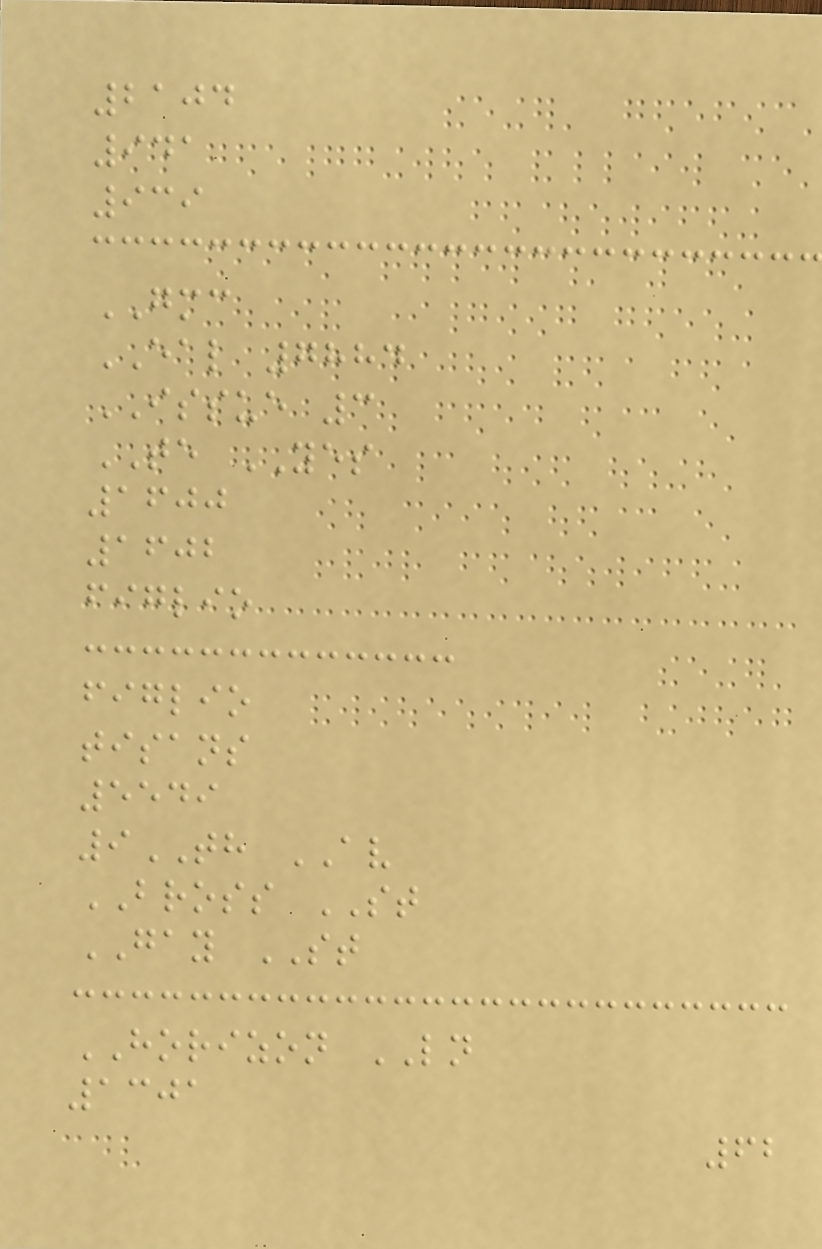2104
941
939
GMC
EAL 7884
ISSUE 3
TE YES
1600
1602
figlio
figlio
tisans
5549
9TH AV
BROSS ST
GAY ST
HORIZON LN
1301
62
